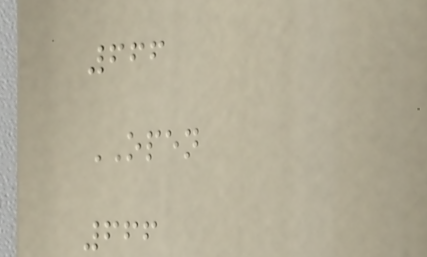666
OPEN
666
